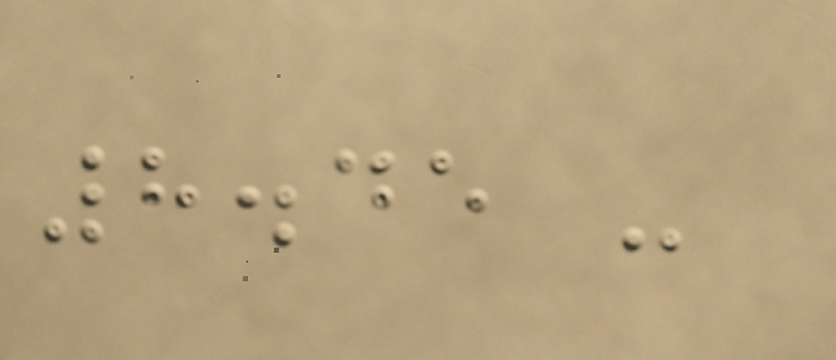8.45 -
